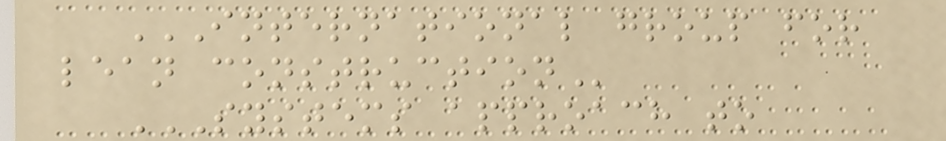INTERNATIONAL GROUP FOR
LEAN CONSTRUCTION
SYSTEMS APPROACH TO
